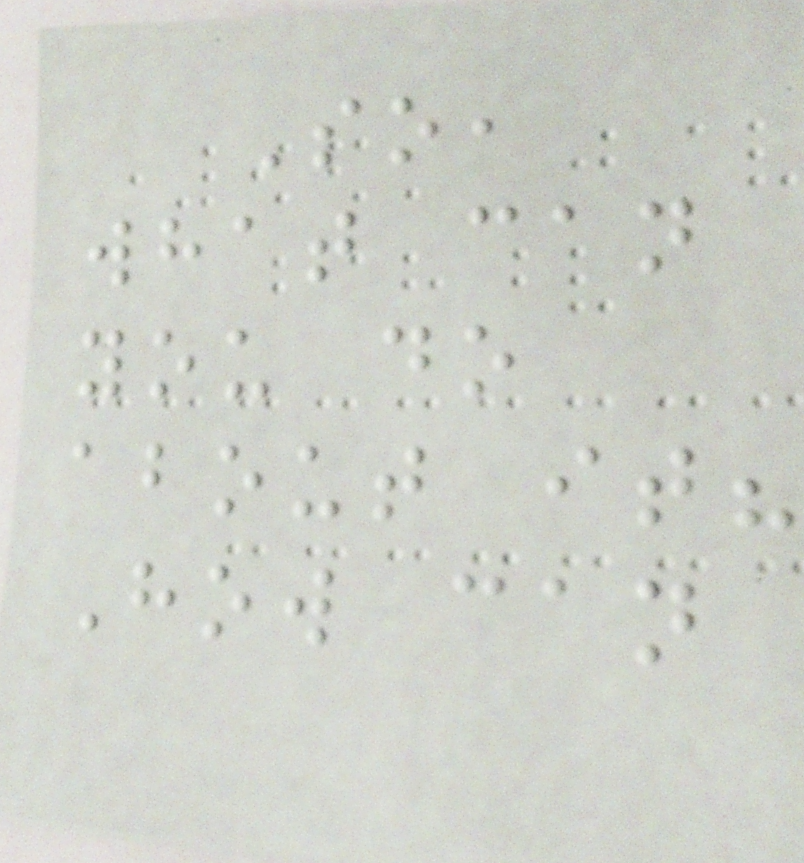So,
what can
you do
about it?
How can
